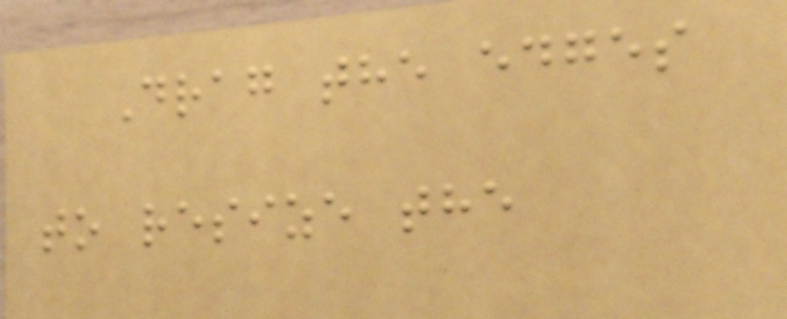Drag the edges
to resize the
